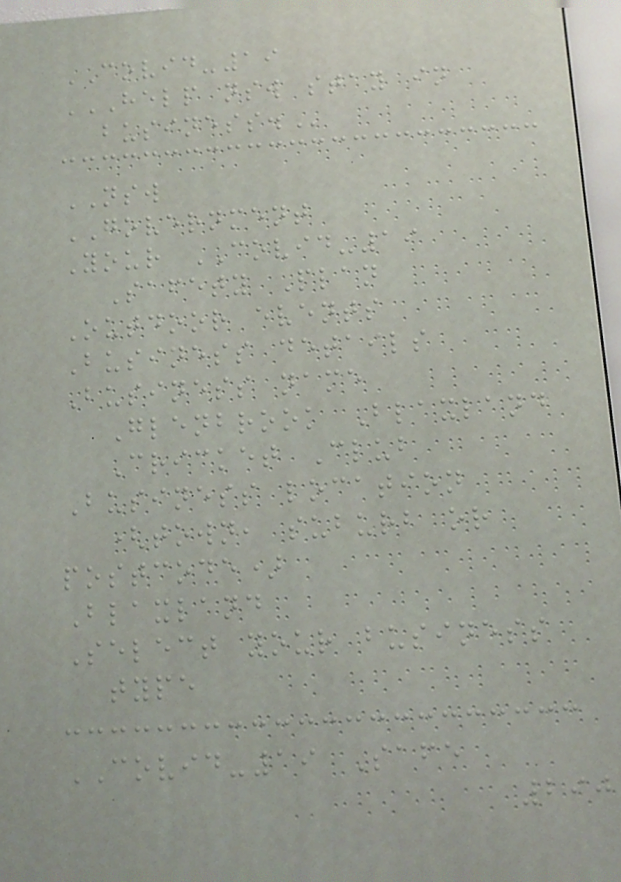COVID-19
HELP NSW STAY IN
BUSINESS.
NSW
GOVERNMENT
Your COVID-19
Safety Plan
Outdoor events
Business details
Business name
Glenbrook Blaxland
Cricket Club
Business location
(town, suburb or
postcode)
Blaxland
Select your business
type
COVID-19 Safe
290
